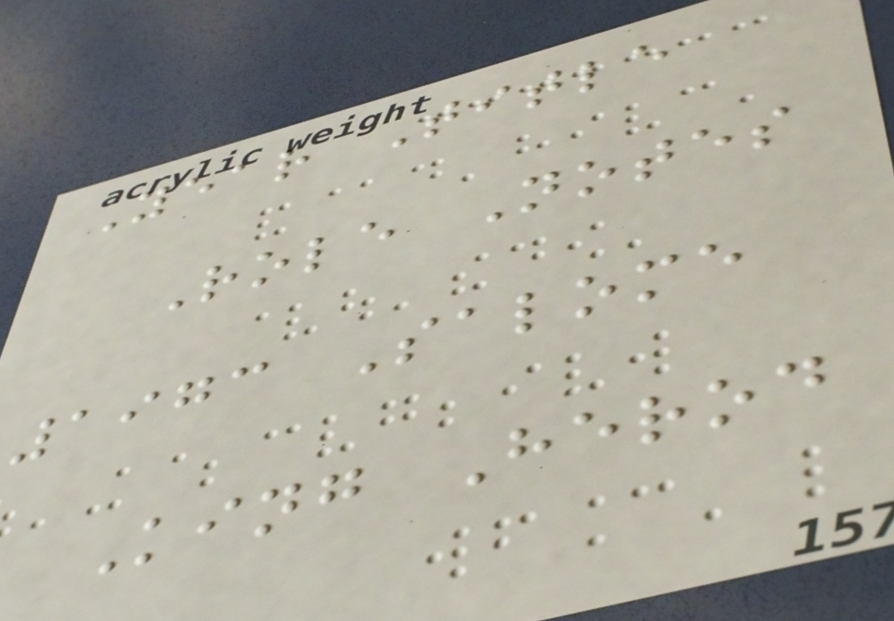Year Title
Role Notes
1973 Salome
King Herod
